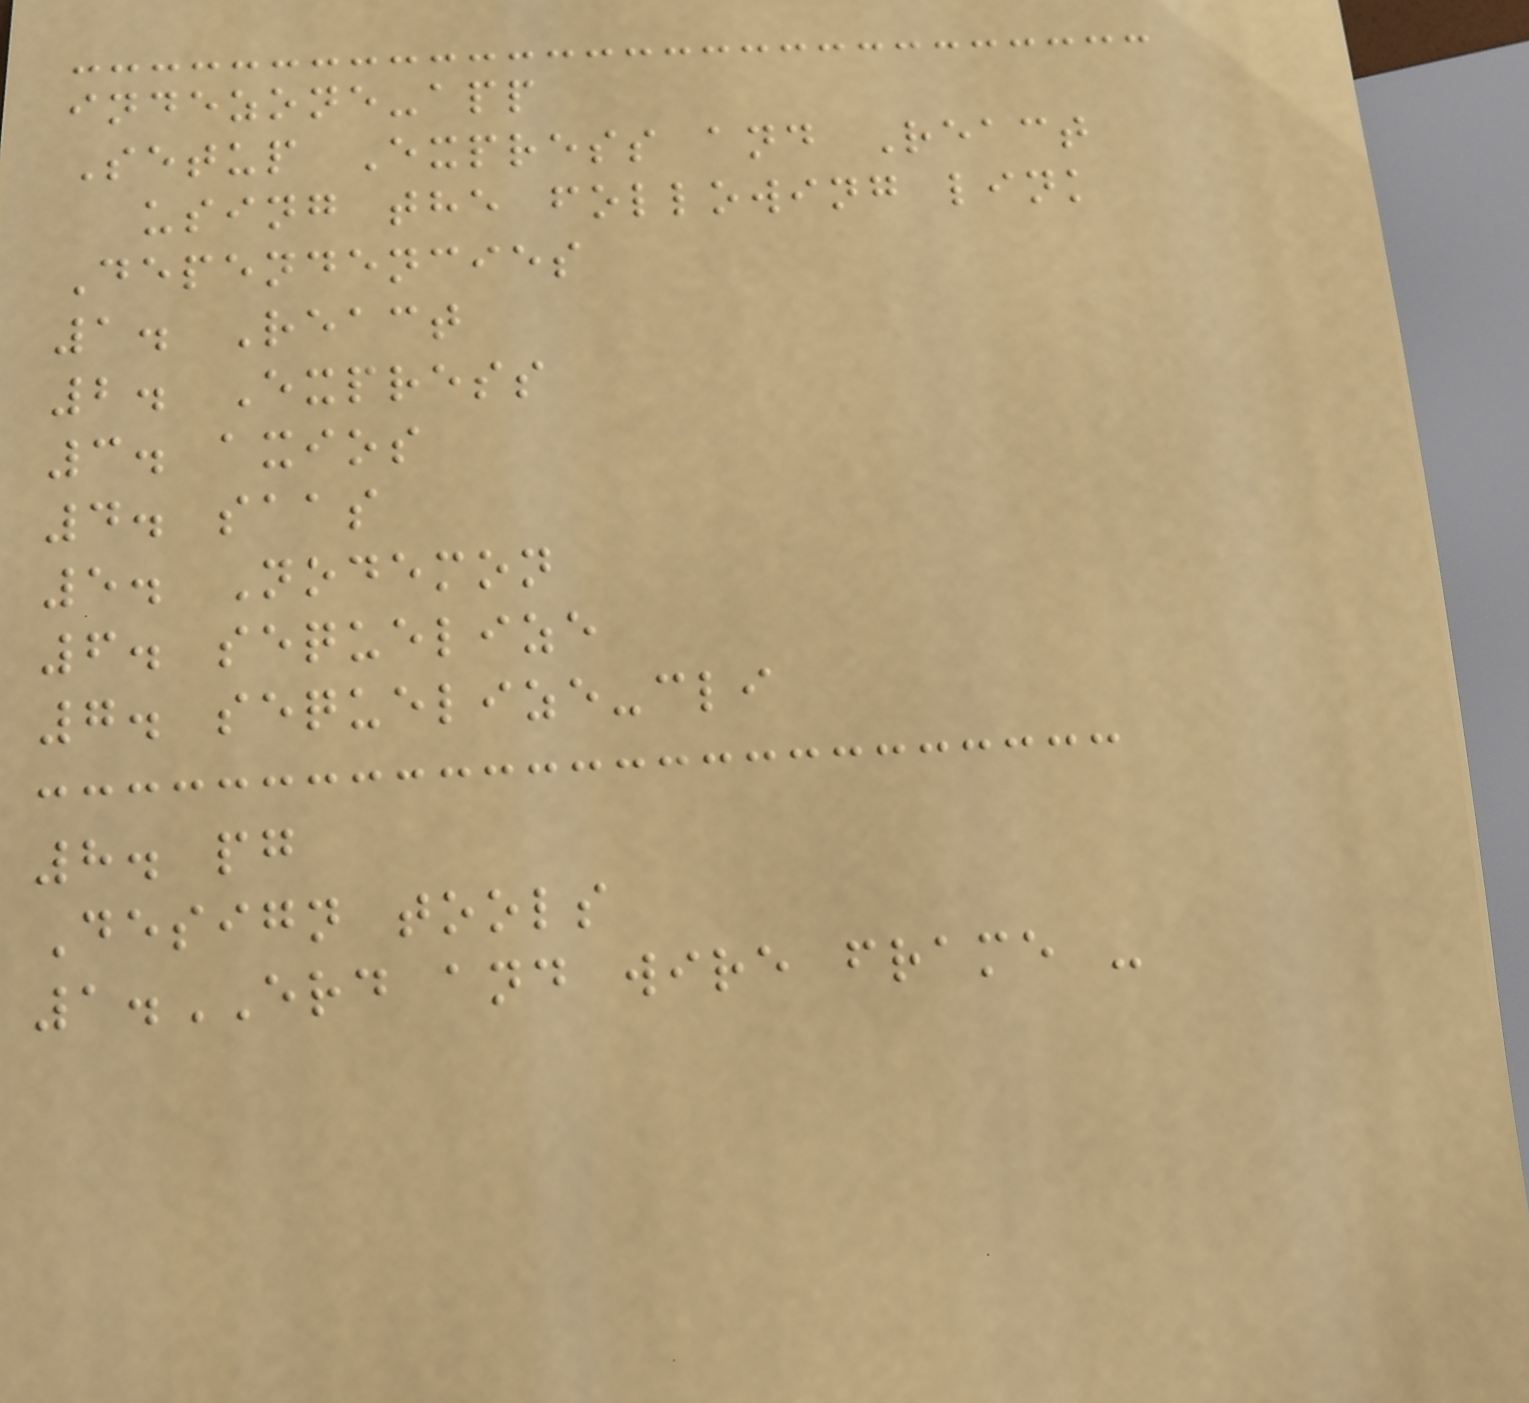indezone-app
Setup Express and React
using the following link
Dependencies
1. React
2. Express
3. axios
4. saas
5. Nodemon
6. sequelize
7. sequelize-cli
8. pg
Design tools
1.ERD and wire frame -
